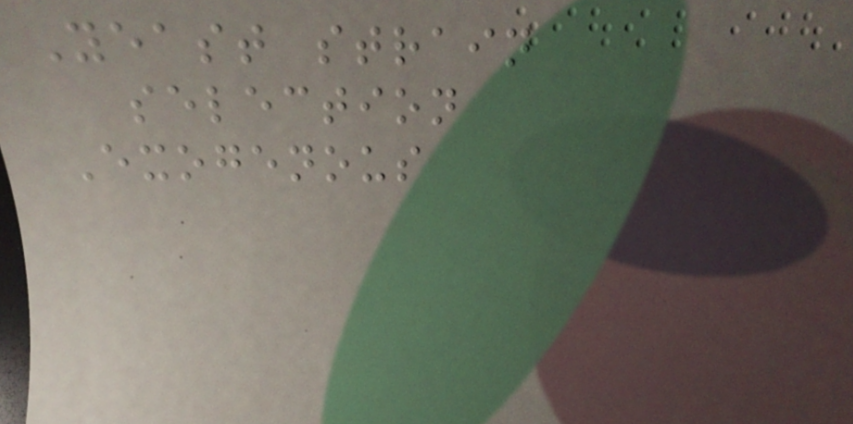Yeast strain
selection
Exogenous
